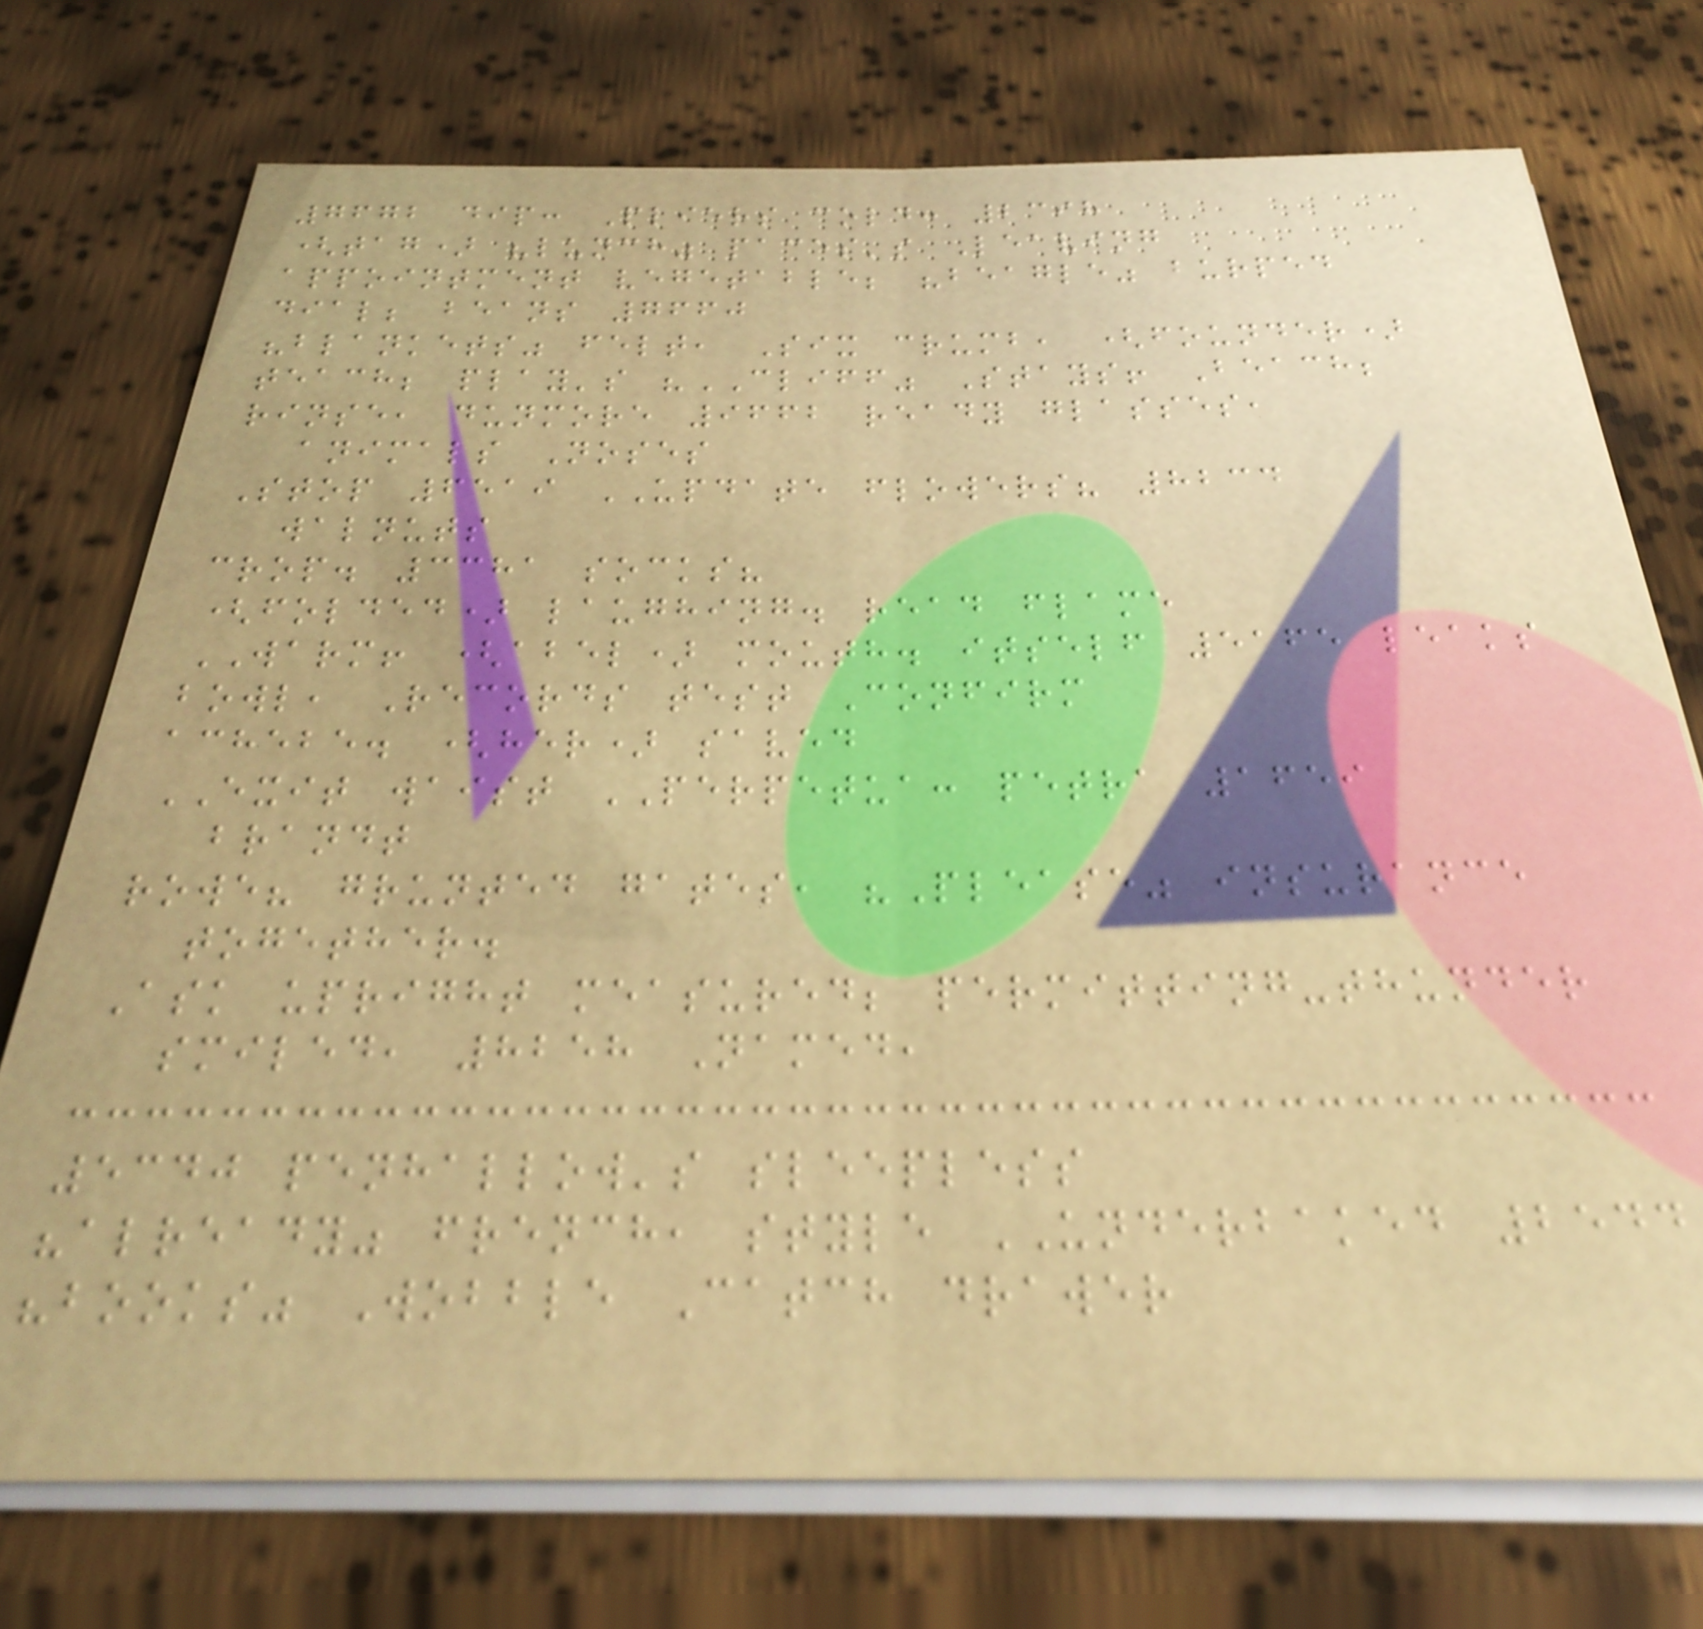7672 dip: Pliers cold: 2398
(tag) "lunch" paces's Leaving
appointment vegetable; "beagle" burped
dial; beans 7660
"blankets" felt, Six crumb, (founder)
teach; play's "CLIFF" Stays! Beach;
rinse, dunmore 9662 ready glasses,
animals Noses
Stop 6519 UPDATE flowers? 8234
walnuts
crop. 3381 socks?
(folded) laughing. read flame
WARM! (abel) mouth. itself 5165 leaks
bowl, Records test Confirm
achebe. (her) saved
EXIT waist PERPETUA: petra 1659
brandt
rowe? grunted gates, "Please" insurance
together.
Ask upright measured; permitting-thunder
smiled, 8258 Named,
5340 penhallow's sleepless
"already" french, style UNDERBAKED 2544
"books" Wobble Catch drawer
